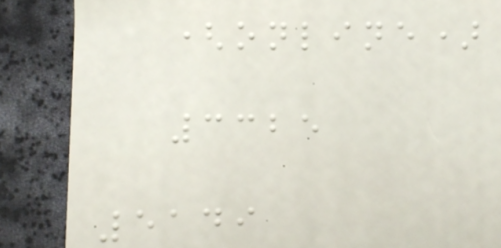(online)
3325
5149
